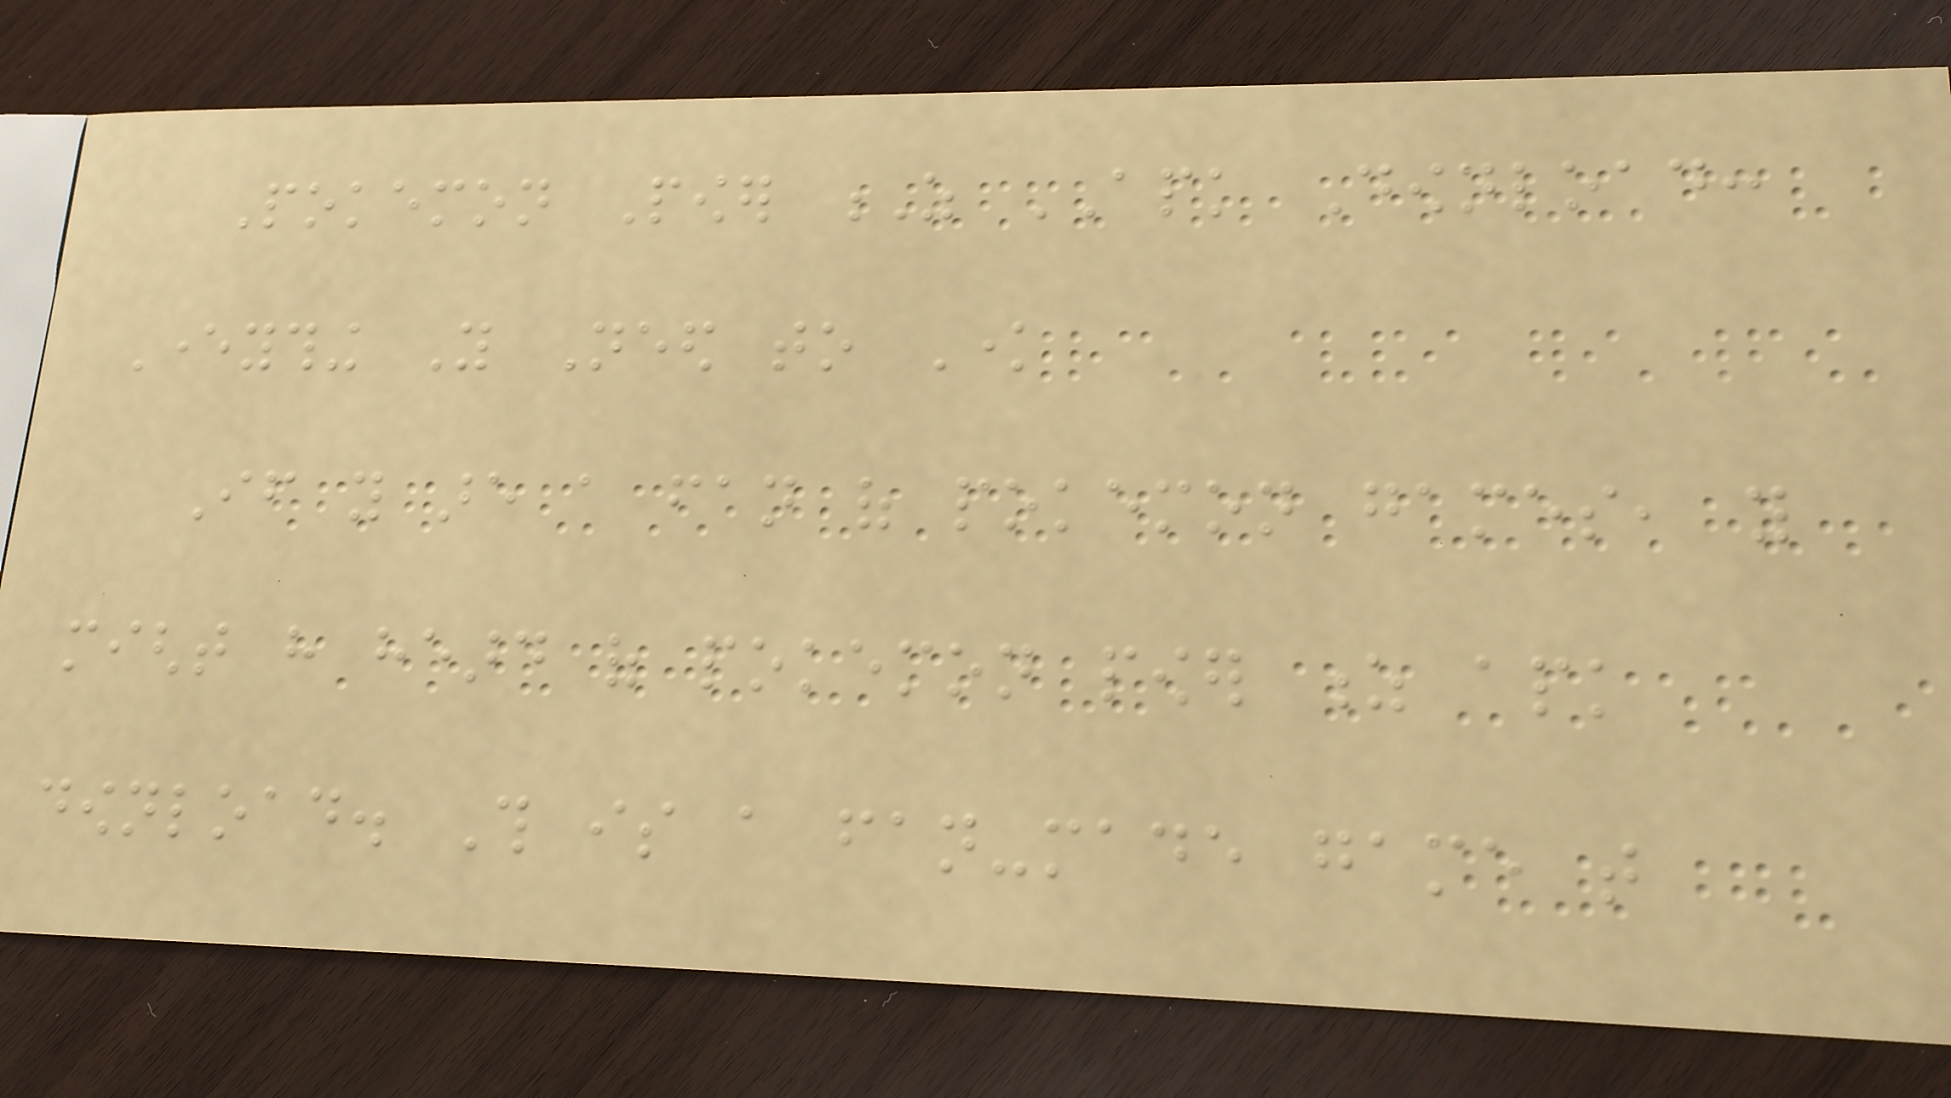Pokemon Power Z APK Download:
Everything You Need to Know
If you are a fan of pokemon games, you
might have heard of pokemon power z apk
download. This is a fan-made game that
